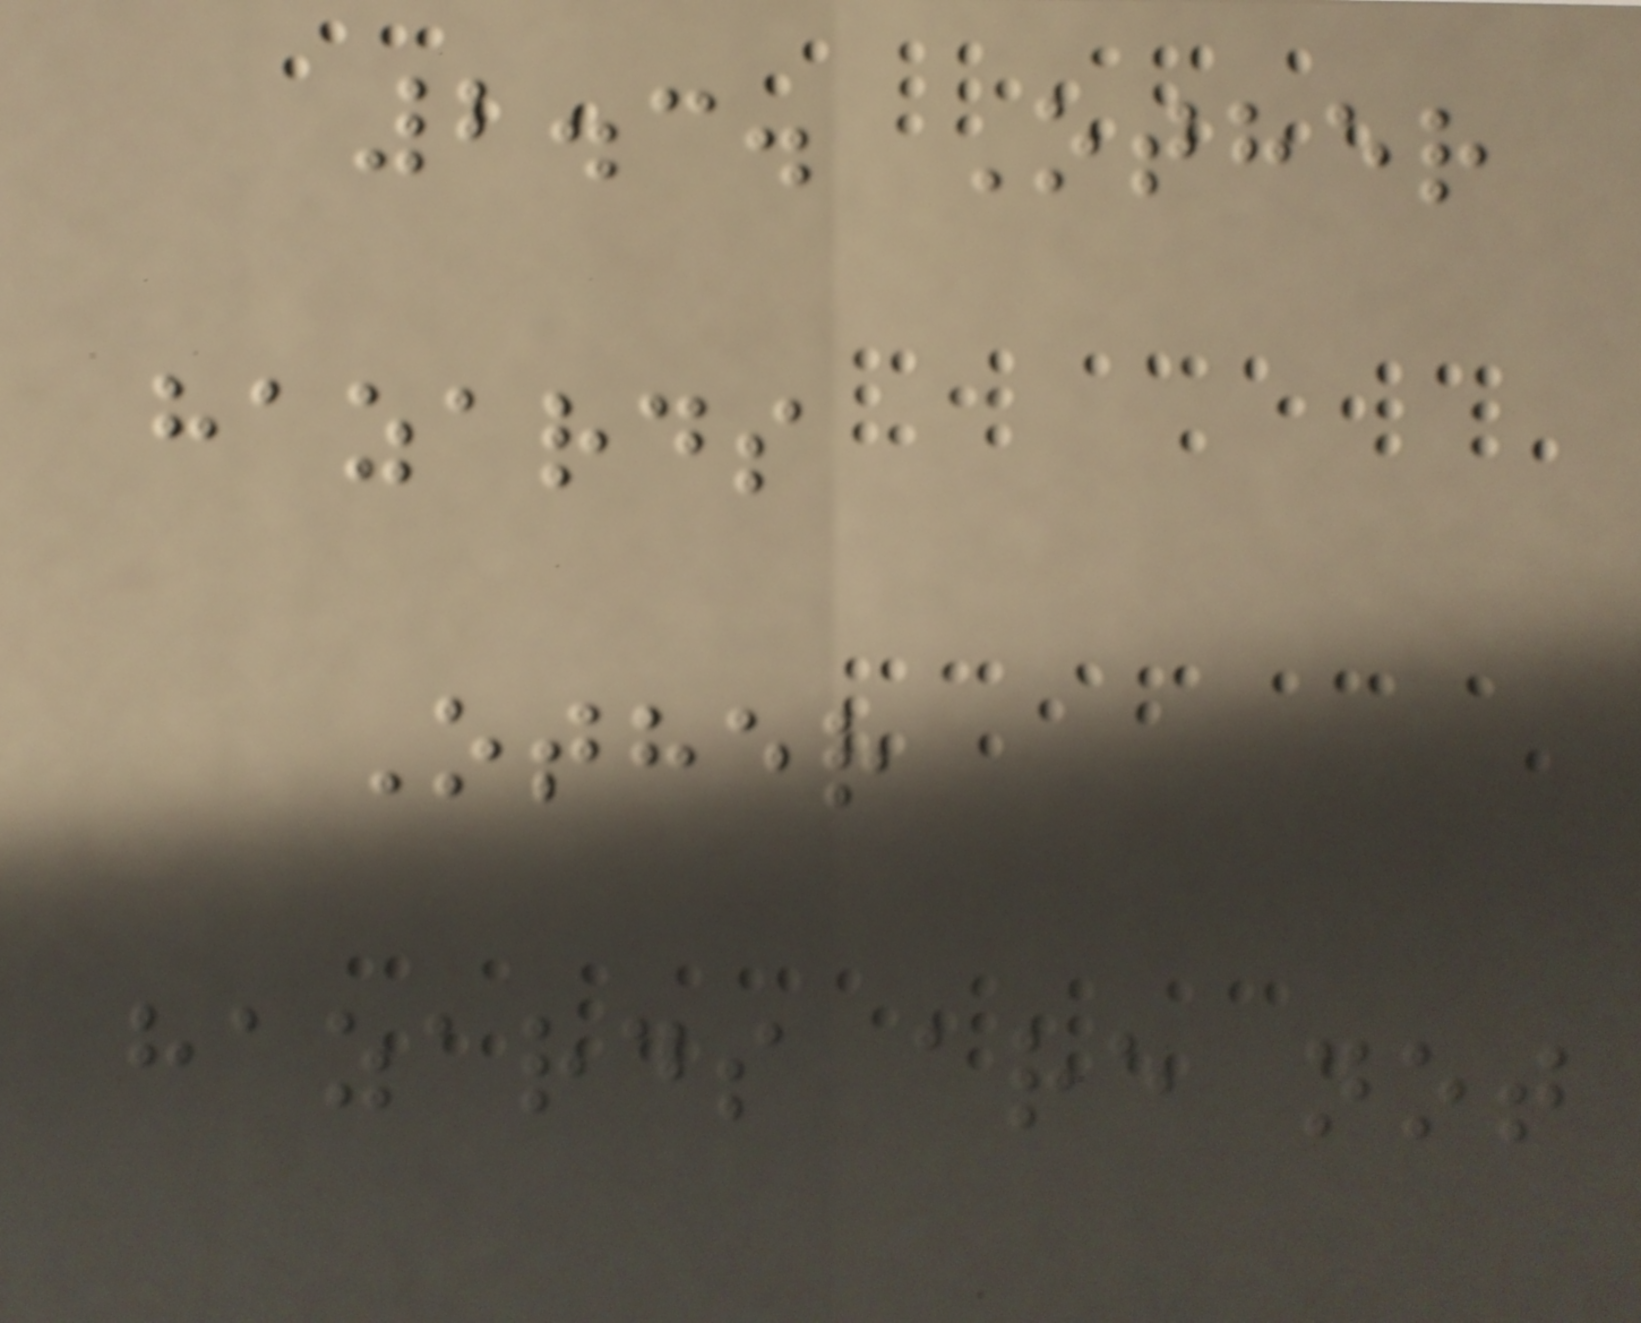2.3. Other
hazards
Other
hazards are not
